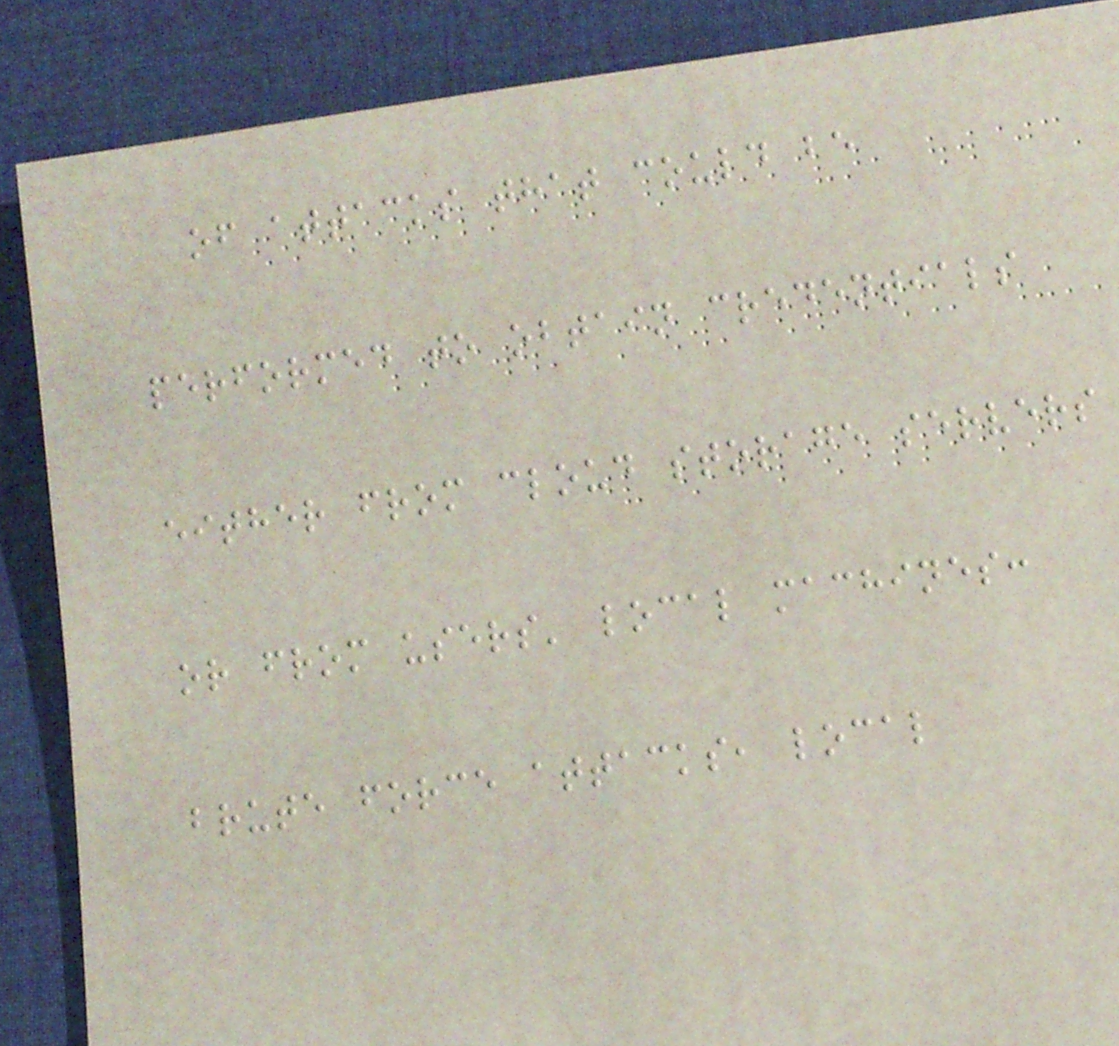of attacks that could be
performed to obtain credentials
either from cloud storage servers
or from users' local machines:
brute force attacks, local
